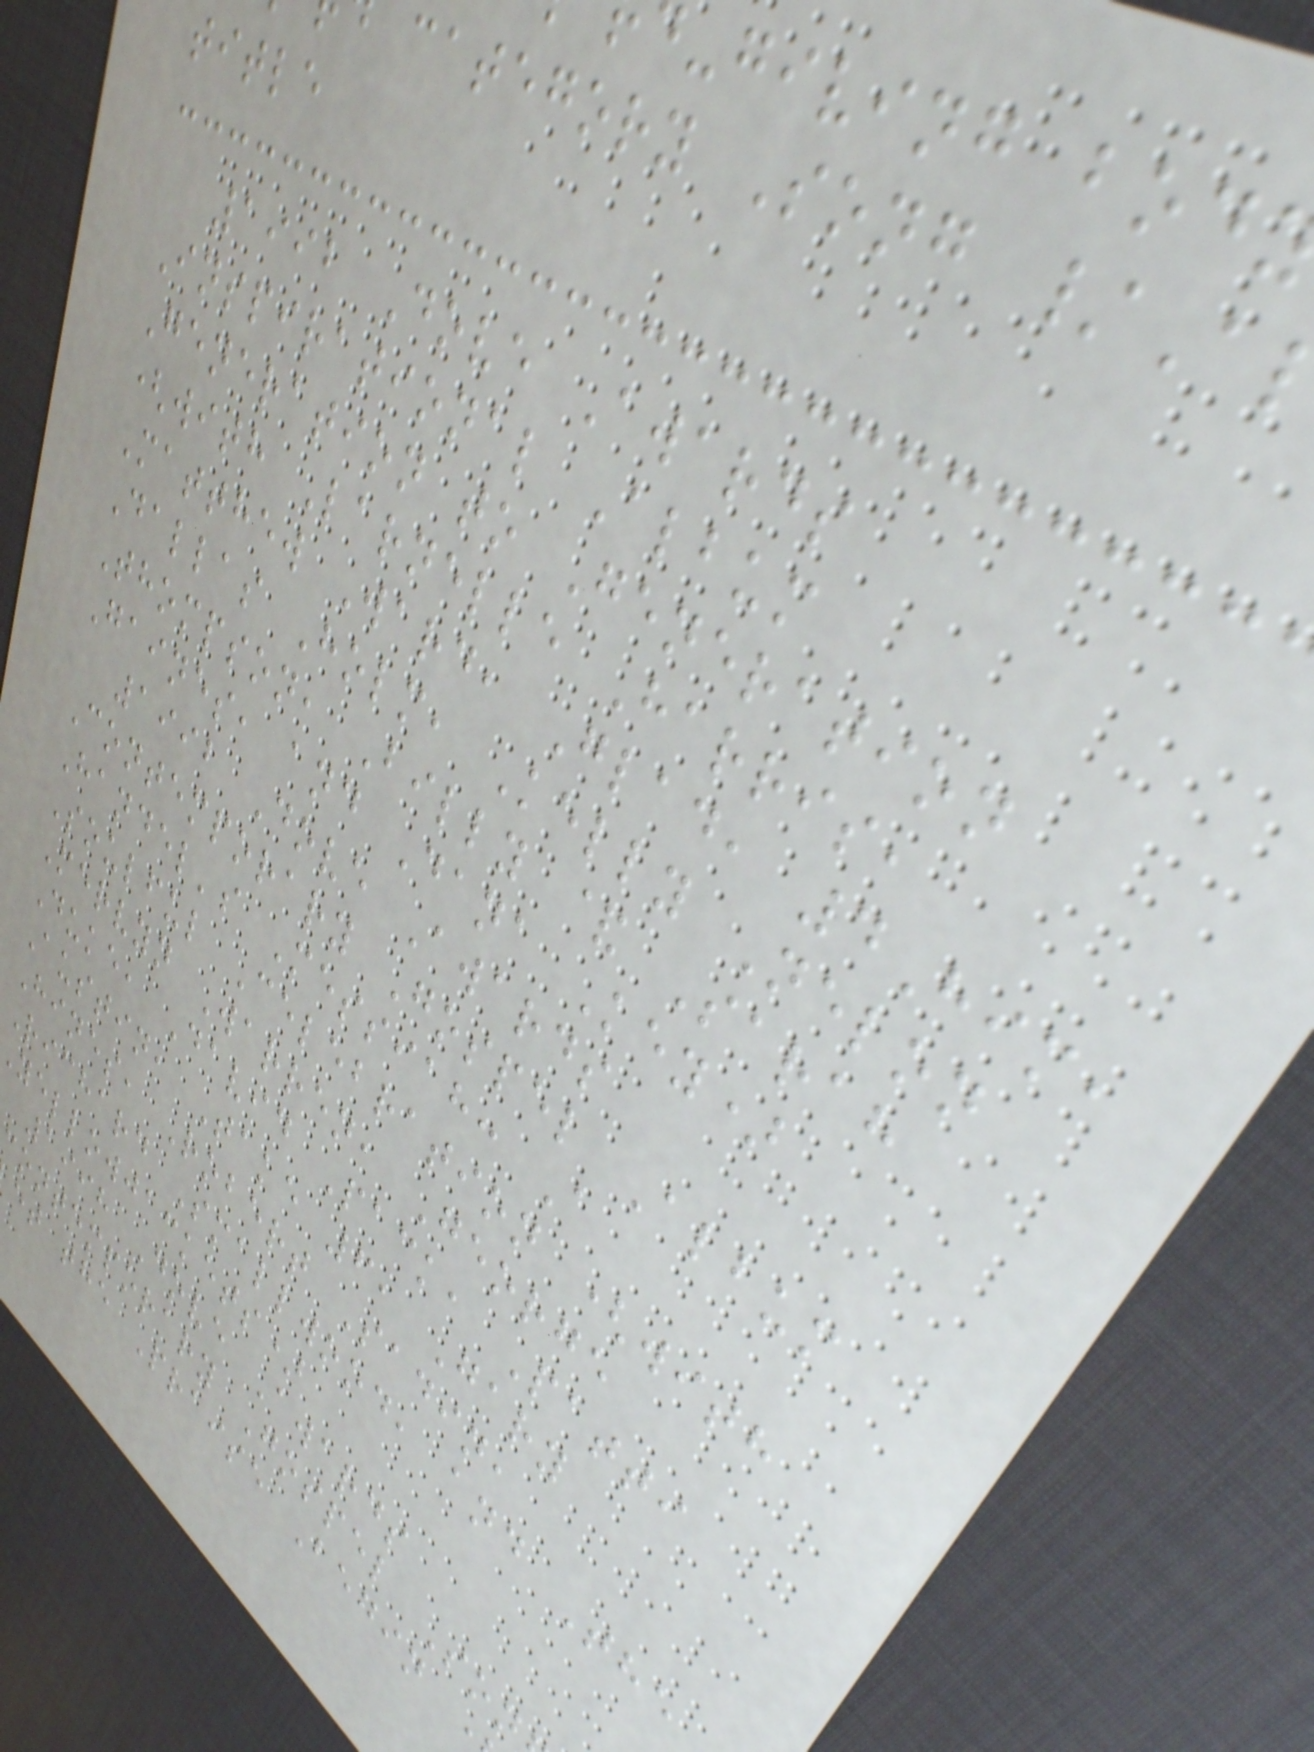-giving bod
category Song /A
title
1992 Dove Awards
Inspirational Album
Generation to Generation
(with Larnelle Harris,
Matthew Ward, Glad, 4Him,
Dallas Holm, Kelly Nelon
Thompson, Billy & Sarah
Gaines, and Dana Key)
1992 Dove Awards
Contemporary Gospel Album
Handel's Messiah: A
Soulful Celebration (with
Mervyn Warren, George
Duke, David Pack, Patti
Austin, Take 6, Gary
Hines, Robert Sadin,
Richard Smallwood, and The
yellowjackets)
1998 Dove Awards
contemporary Gospel Son
et the Praise Begin
